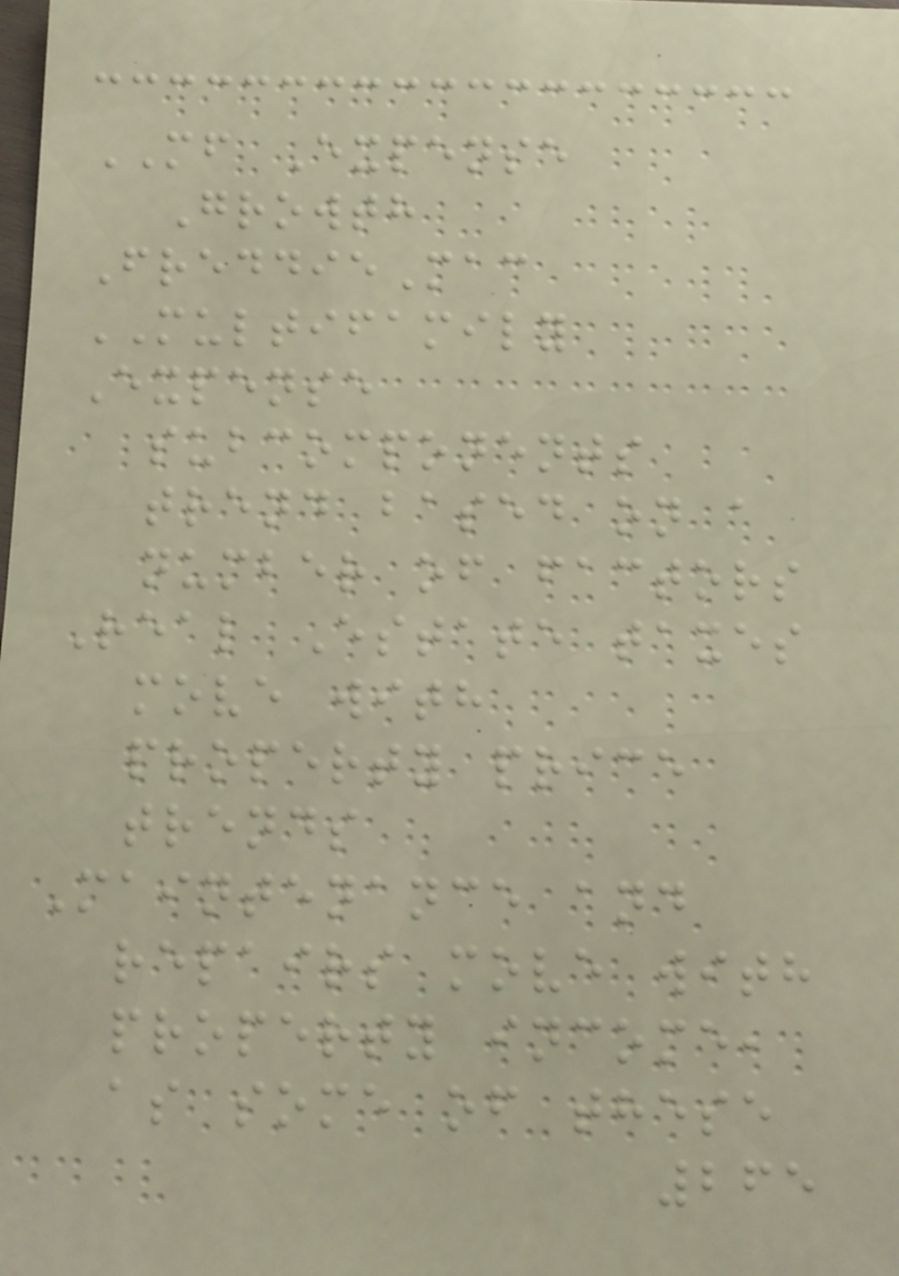MF Expense
Growth
FreddieMac
MULTIFAMILY
Expense
subcomponents
trend based on a
number of factors
Real Estate taxes
move with
property price
trends
Maintenance and
repairs move with
property income,
as some of these
265
